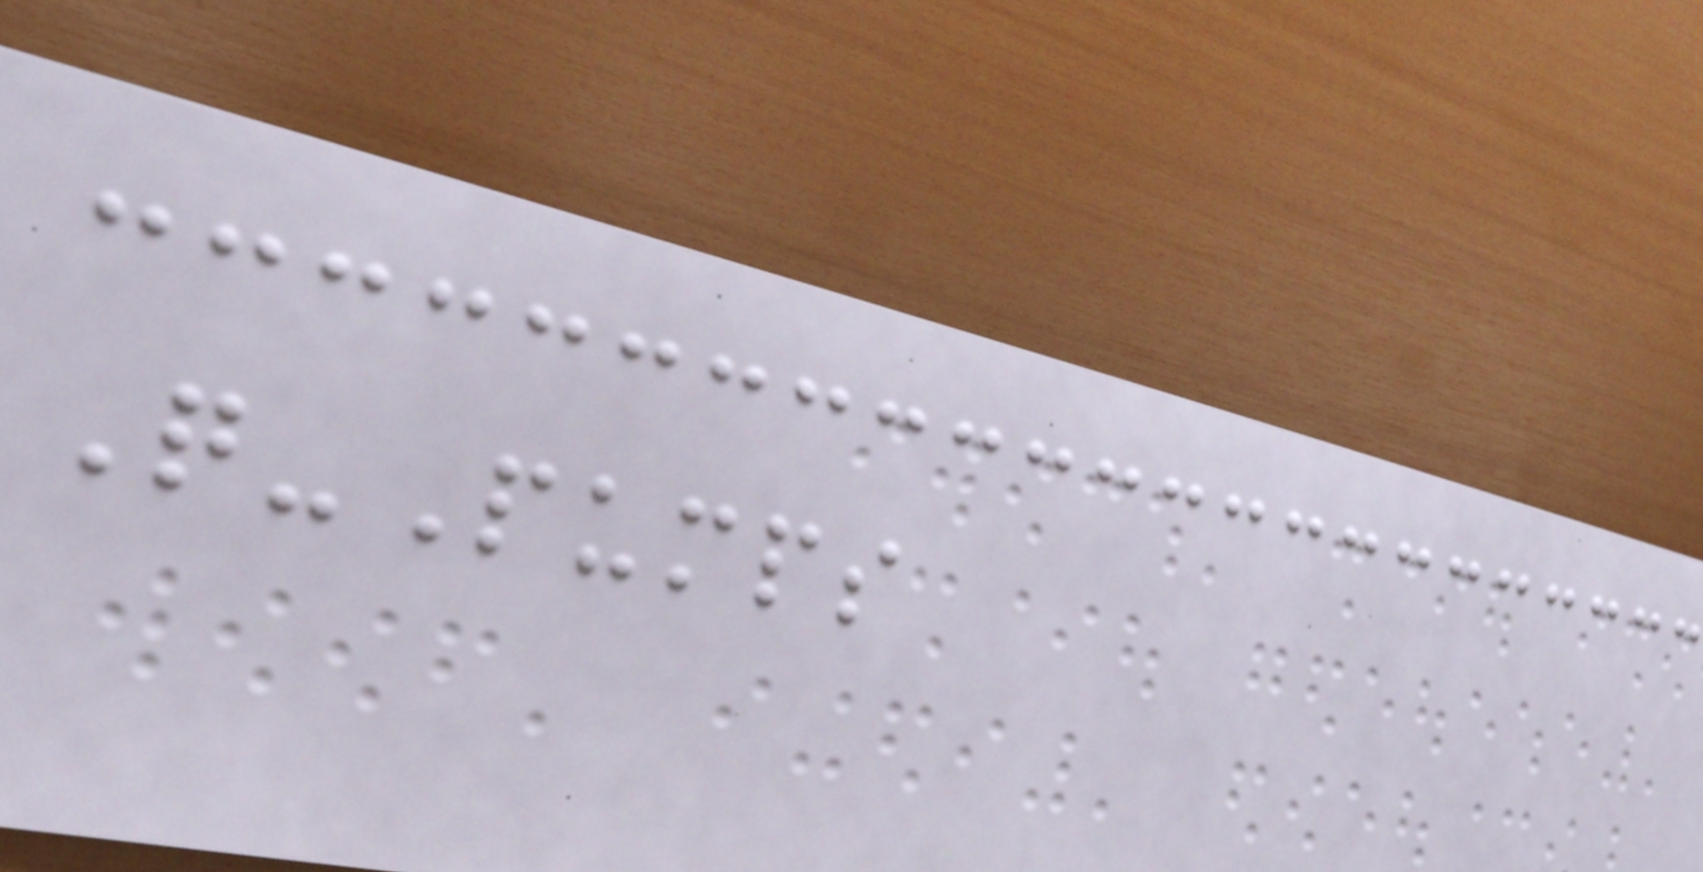Q-Pumps
